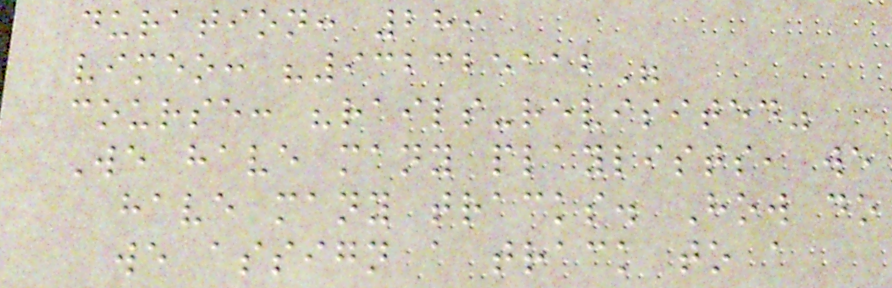duration: 289
vimeo: "932325112"
course: "rails-revisited"
We have many playlists, we
have many tracks. How do
we assign a track to a
